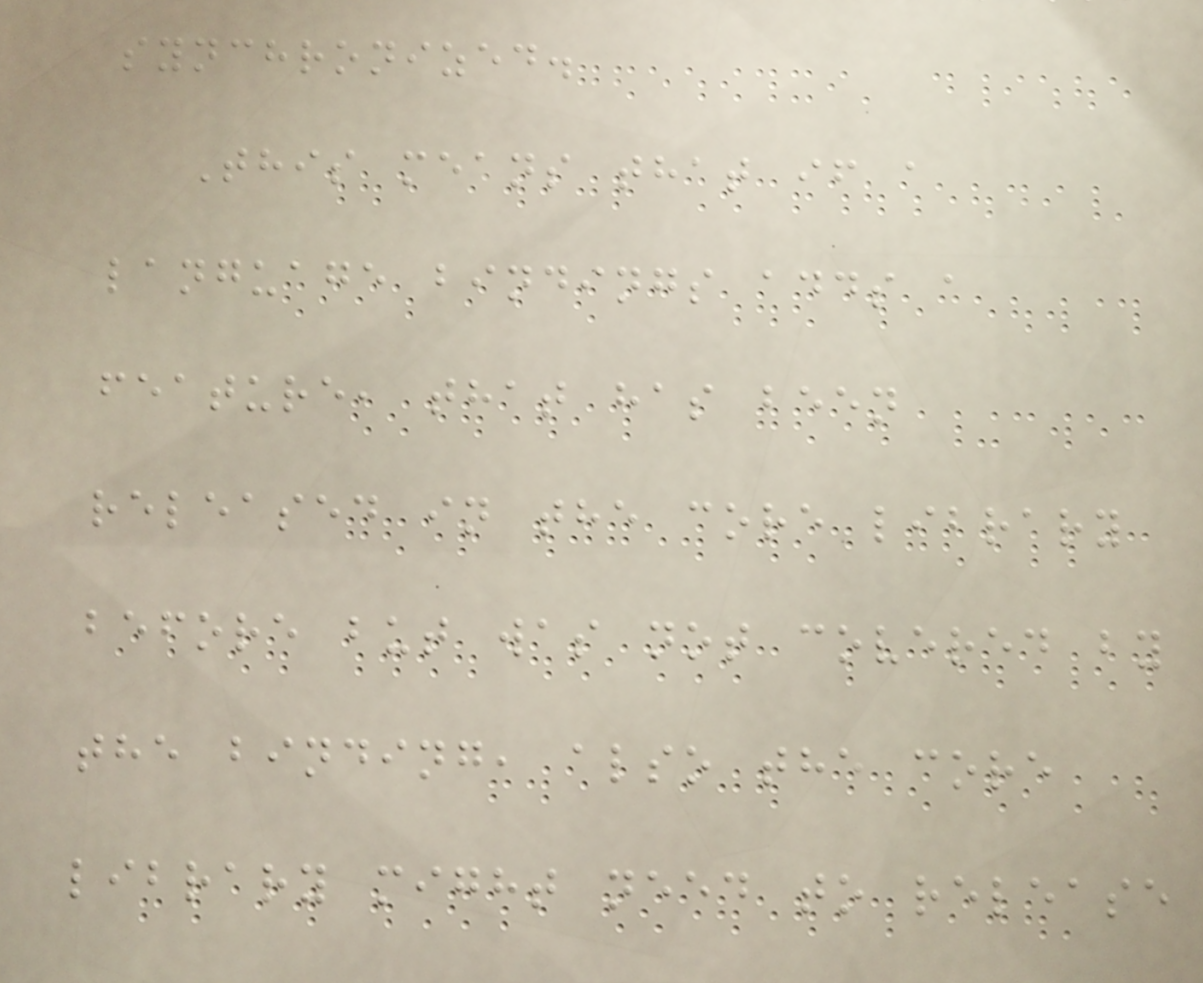synchronized.
This means that if a
language bindings adds a
feature, that has been
released in the core library
before but was not covered by
the binding, also the core
library might need to release
